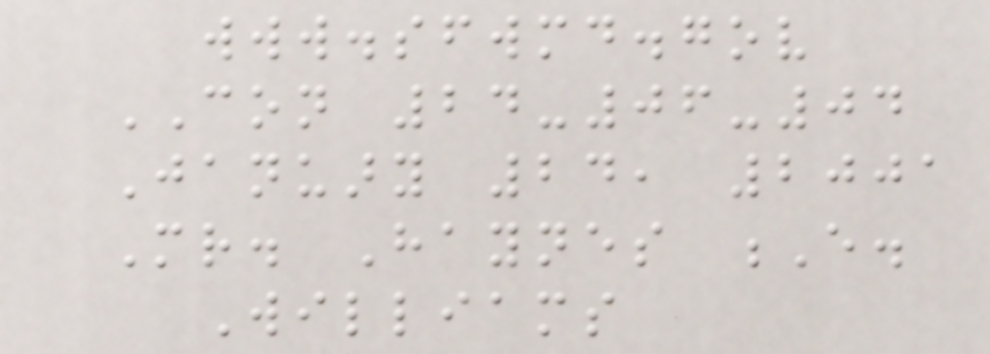www.sfwmd.gov
CON 24-06-04
January 24, 2001
Mr. Haynes E.
Williams
